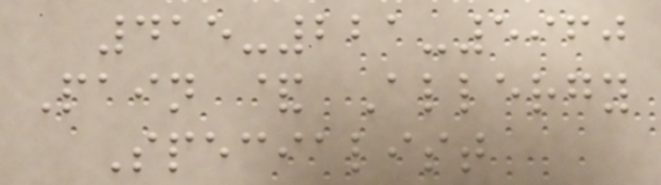415-221-5960
Pain & Allergy
Specialist
